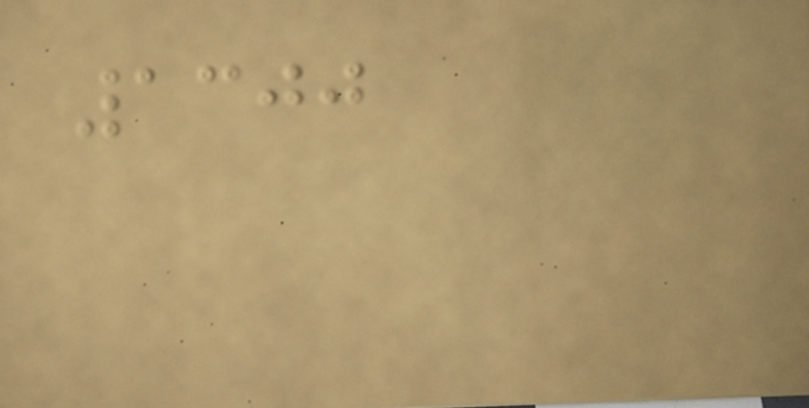1300
